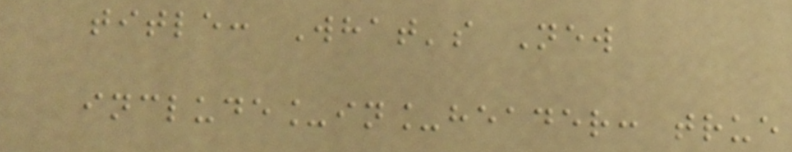title: What's New
include_in_header: true
